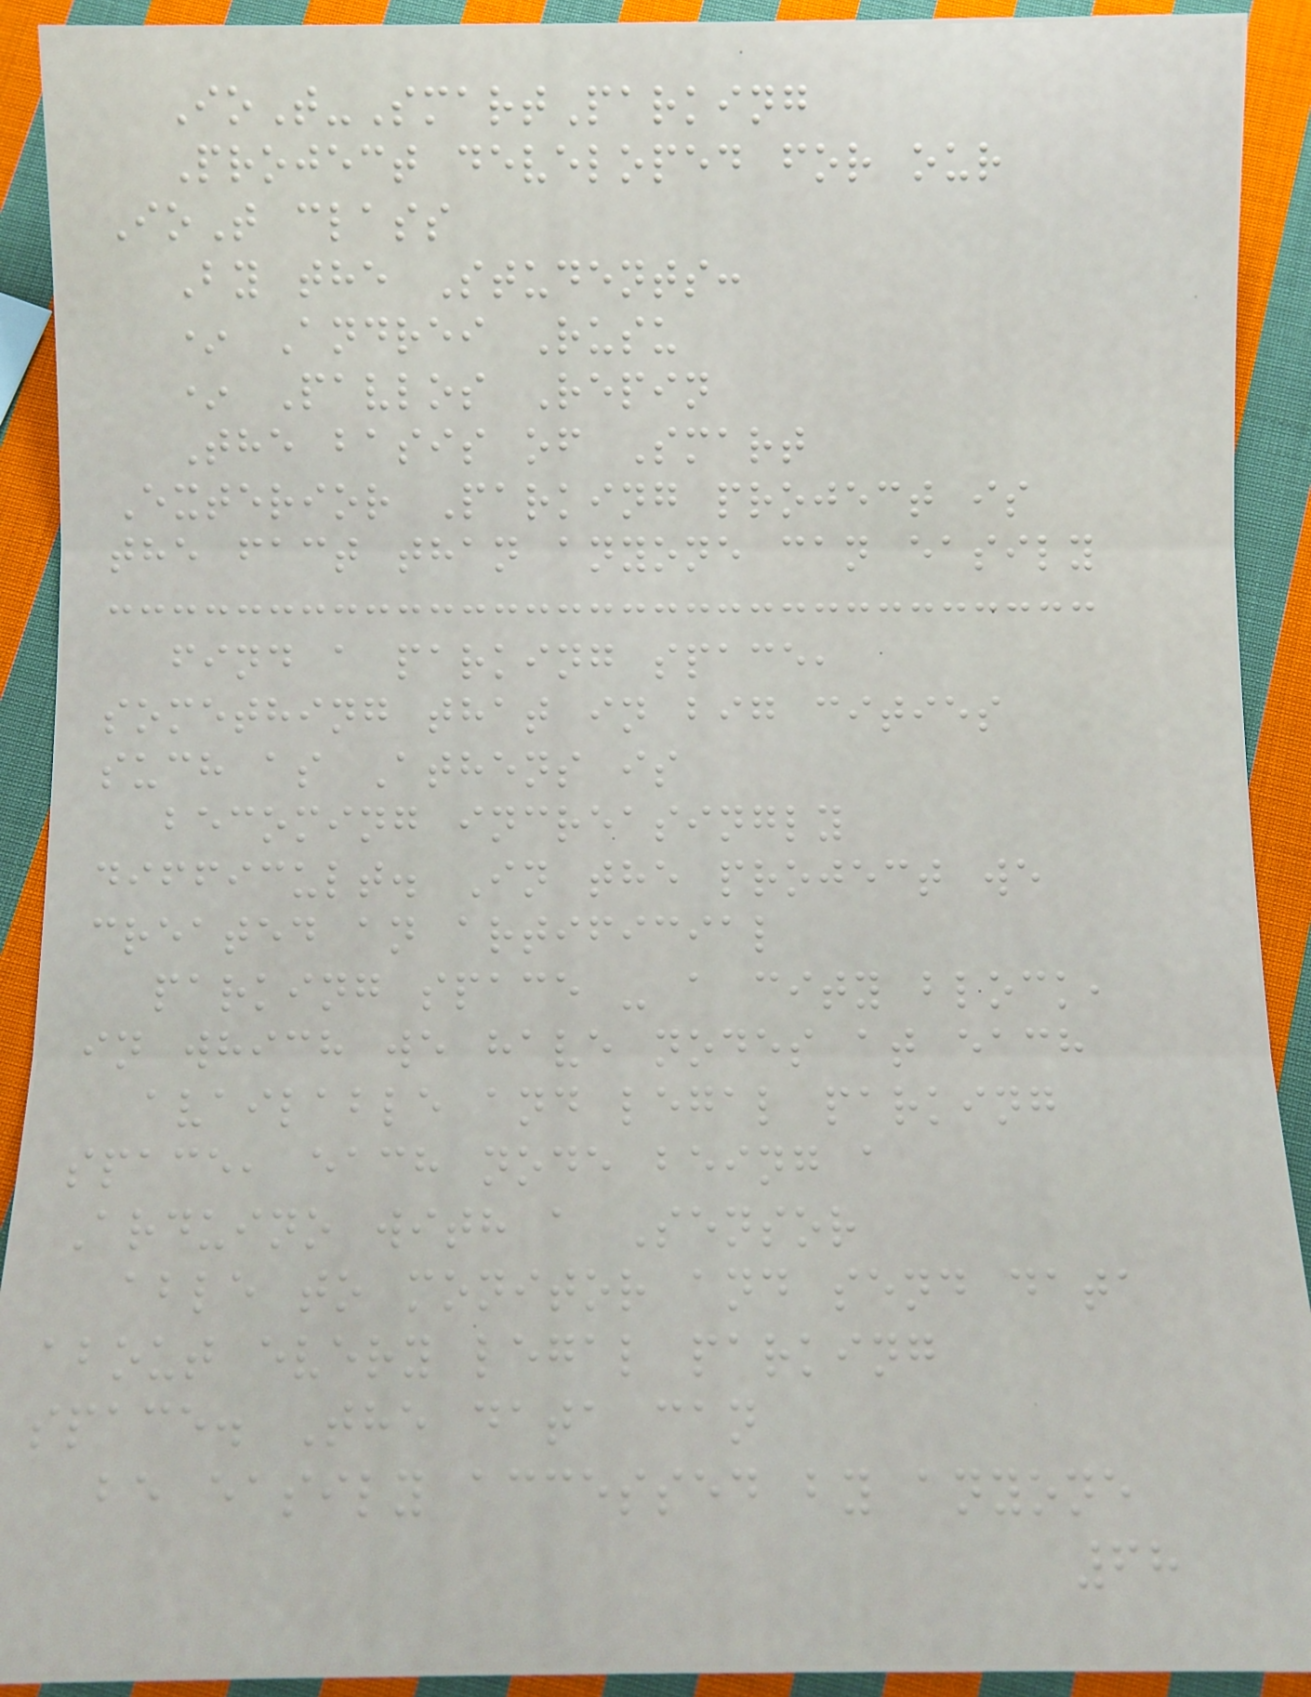IoT-SmartParking
Project developed for our
IoT class
By the Students:
* Andrei Rusu
* Pavlos Repin
The basis of Smart
Exterior Parking project is
the fact than anyone can easily
find a parking space,
something that in big cities
such as Athens is
becoming increasingly
difficult. In the project we
created an artificial
parking space - a city block,
in which we have nodes at each
available and legal parking
space, each node being a
Arduino with a Sensor
able to monitor and send data
about every legal parking
space. The data can
be easily accessed by anyone
68
